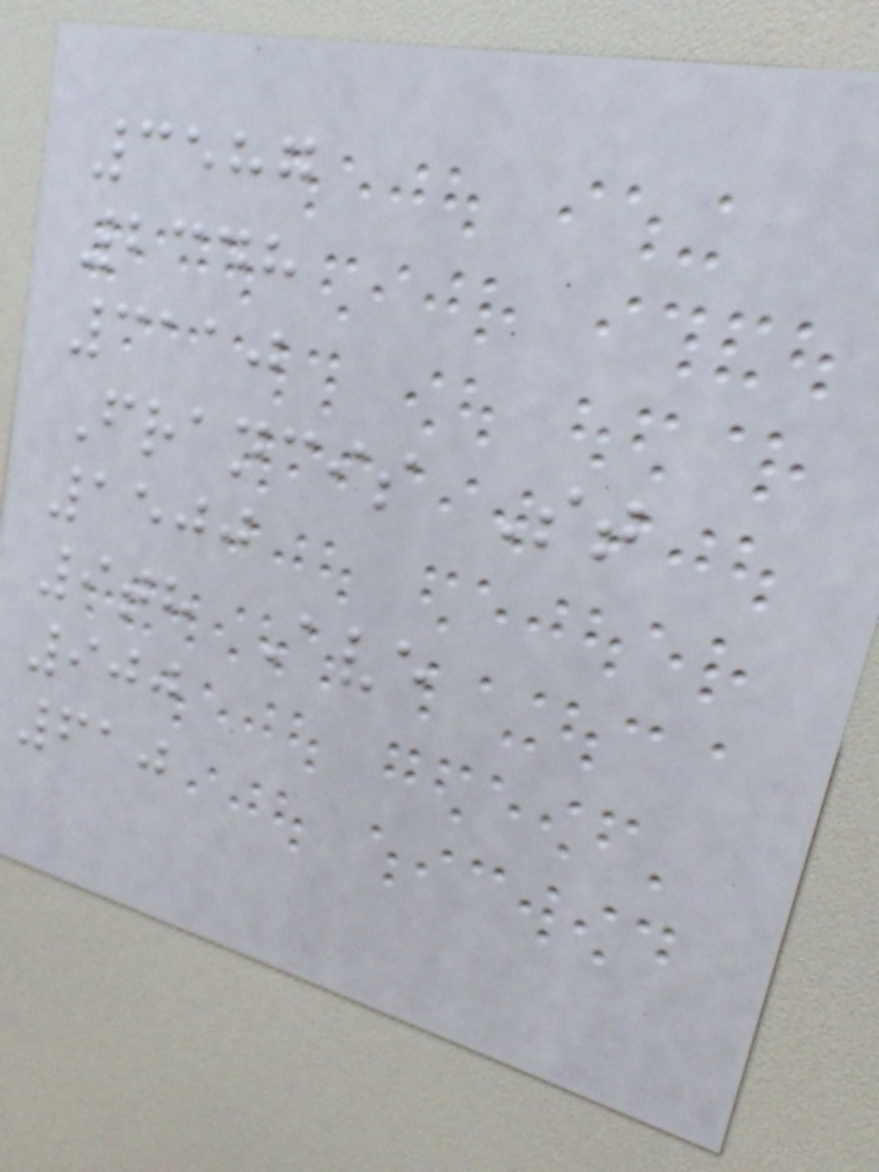3587
2348
3110
Francis St
1500
9th Ave
900
610
